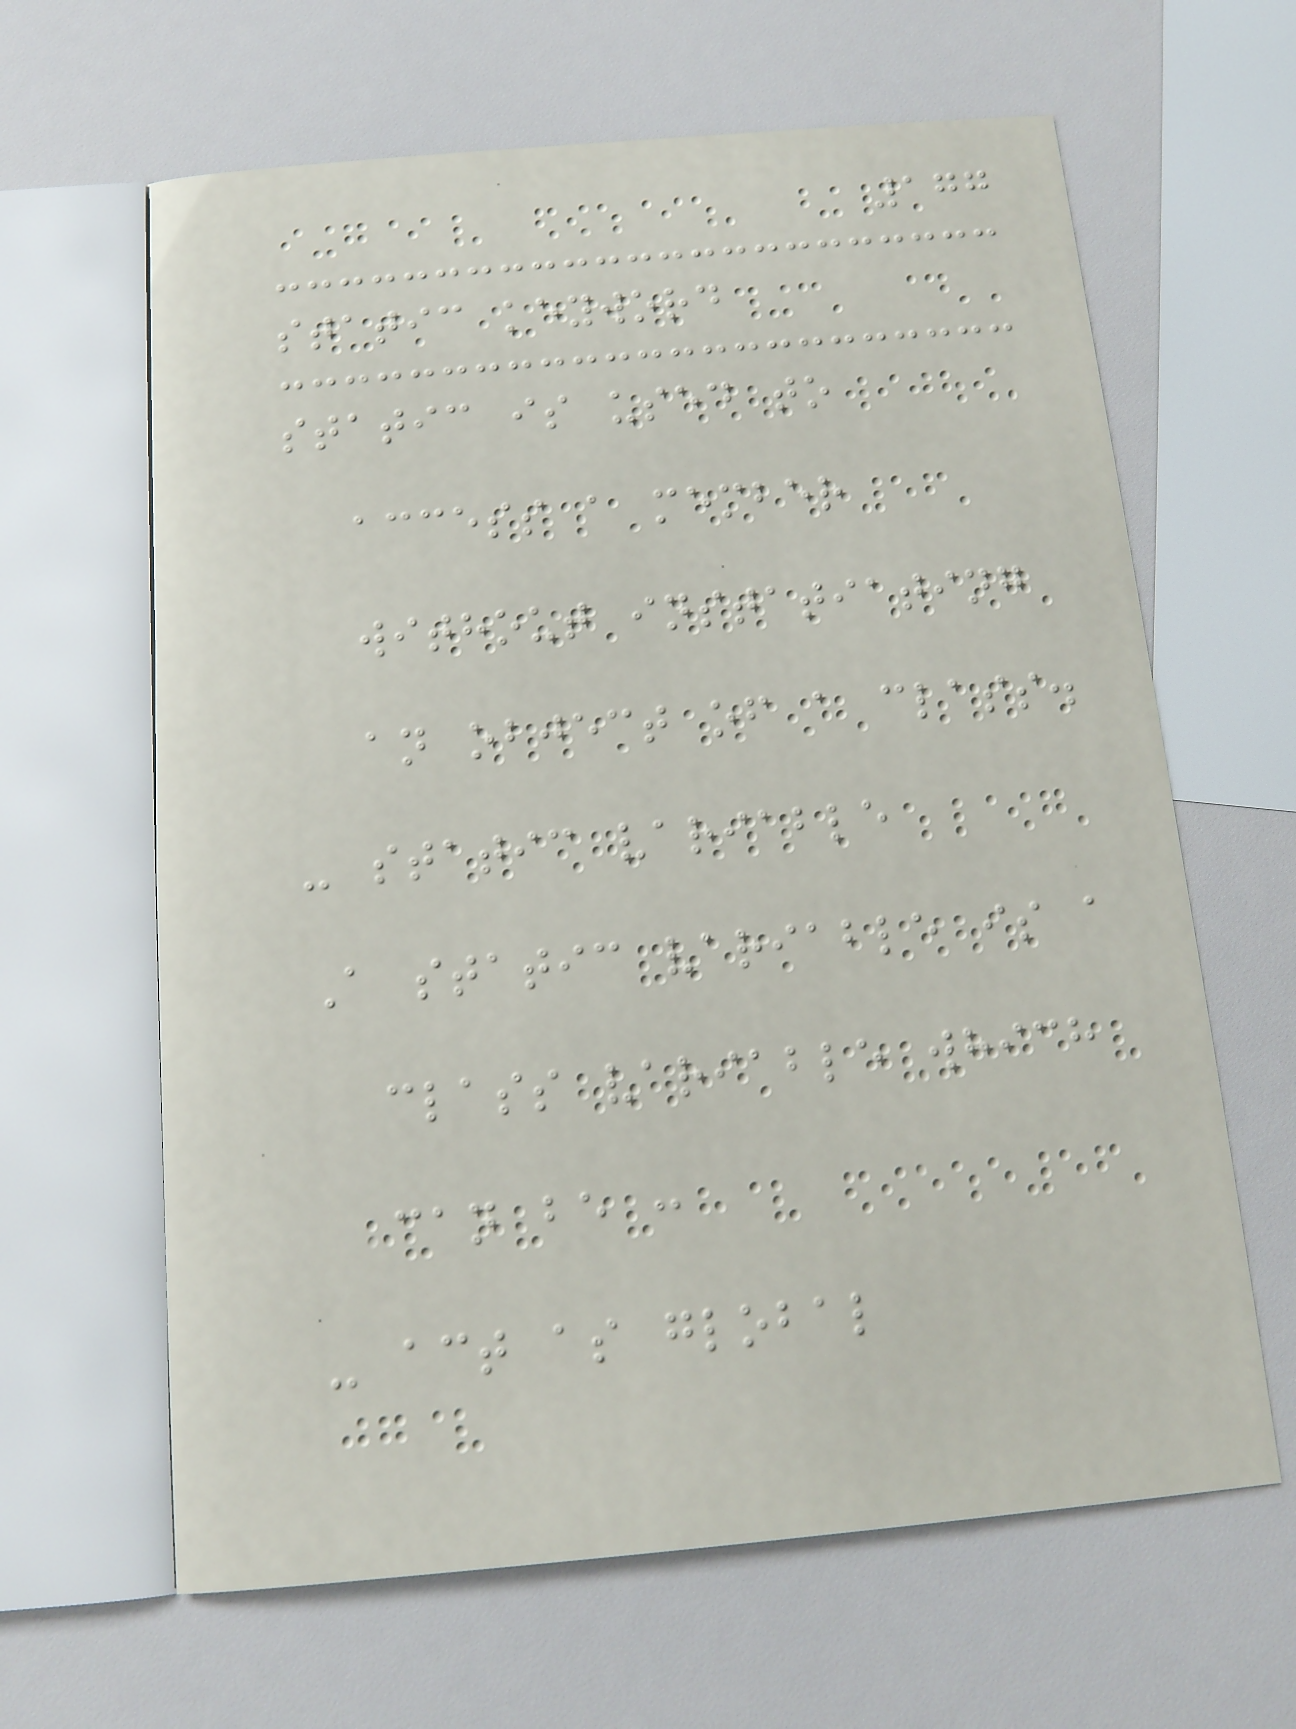177
static keyword
static is used to
access a member
without instatiating
an object of a class.
- static variable
A static variable is a
class variable which
can be :
- act as global
